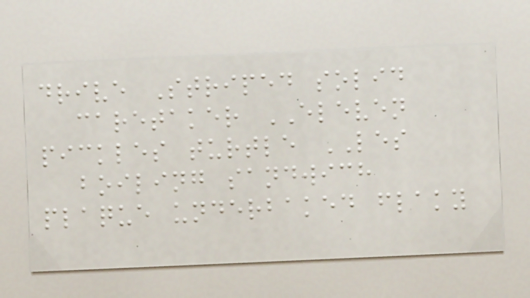drive Striped solid
caretaker ELEVEN
pickles turtle LES
boiling sandwich
plaque underbaked flaky
